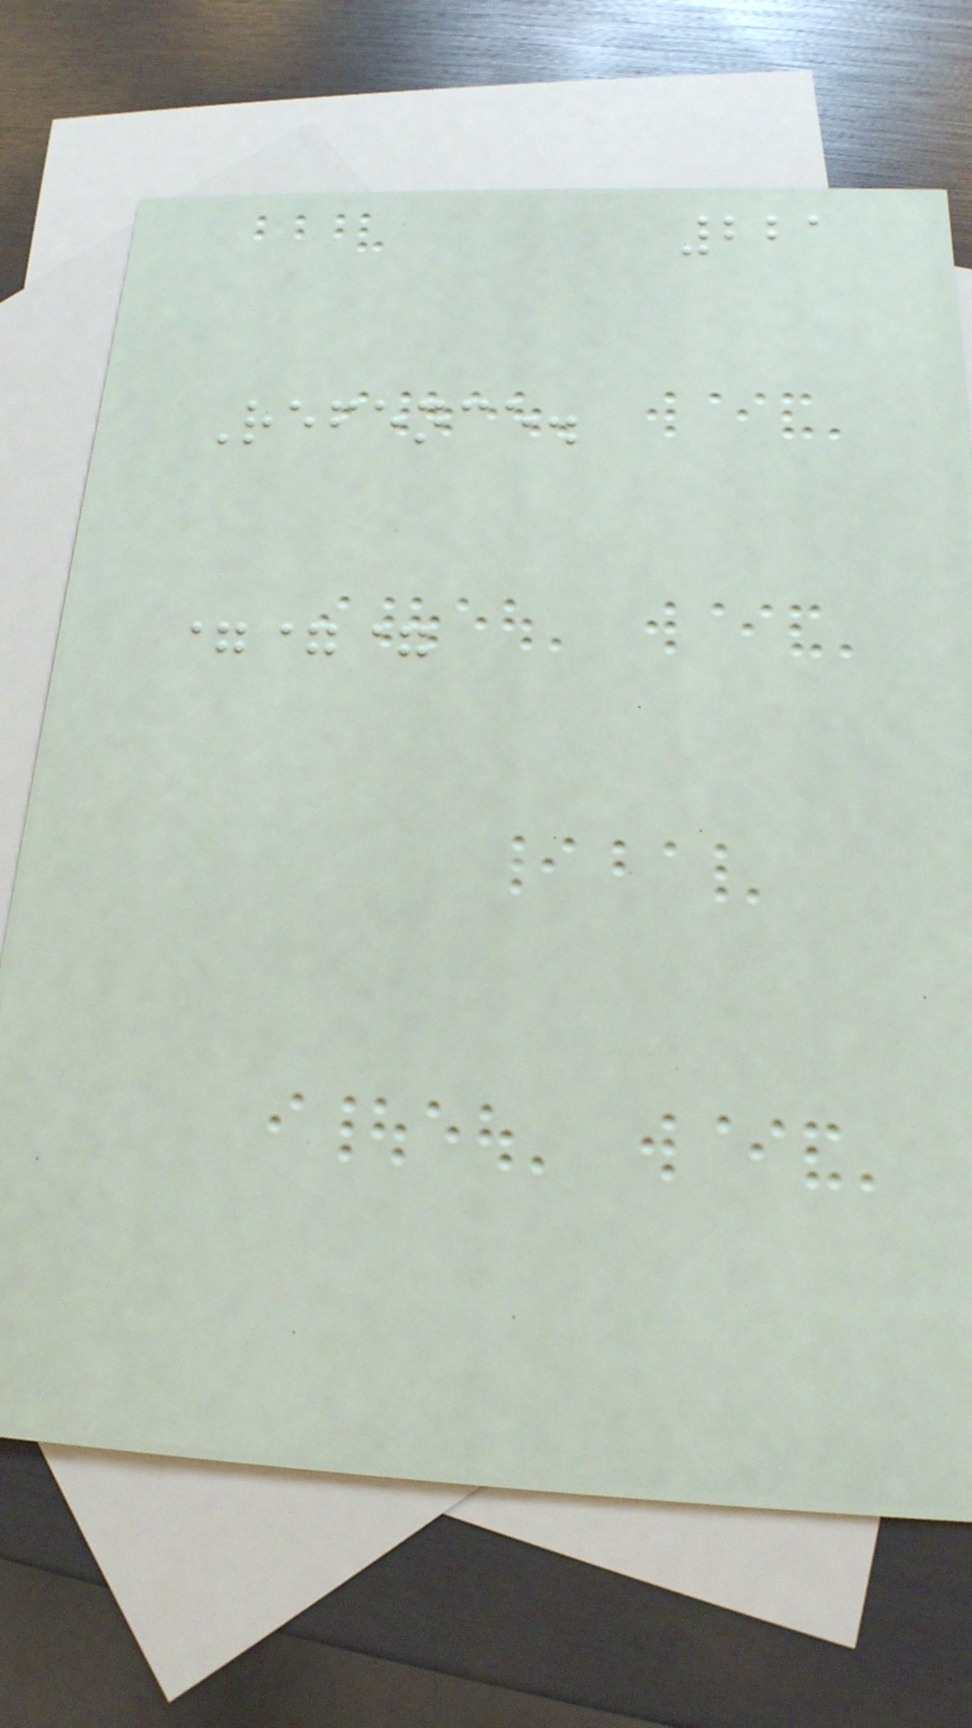221
Refence.
===
